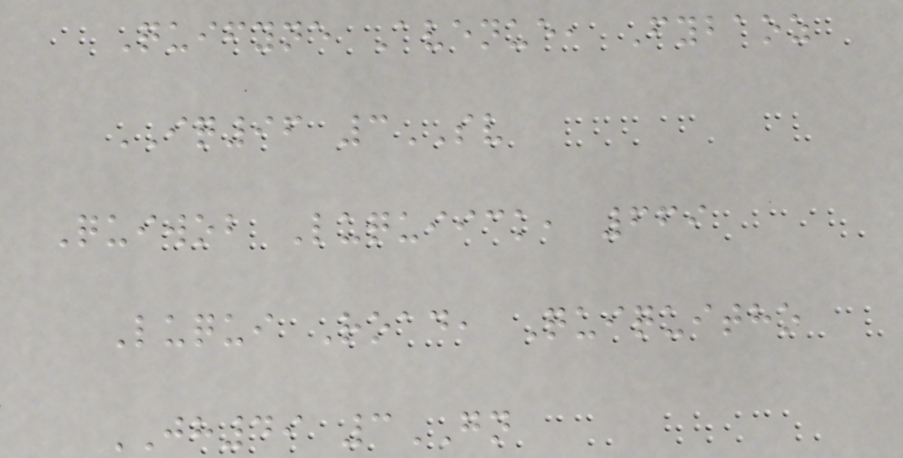Quifyne Avenue, Fybaoz
IQ96 3SV
Quiwob Luquiick, 669
Luqui Road, Quiquitho
JH49 3GN
